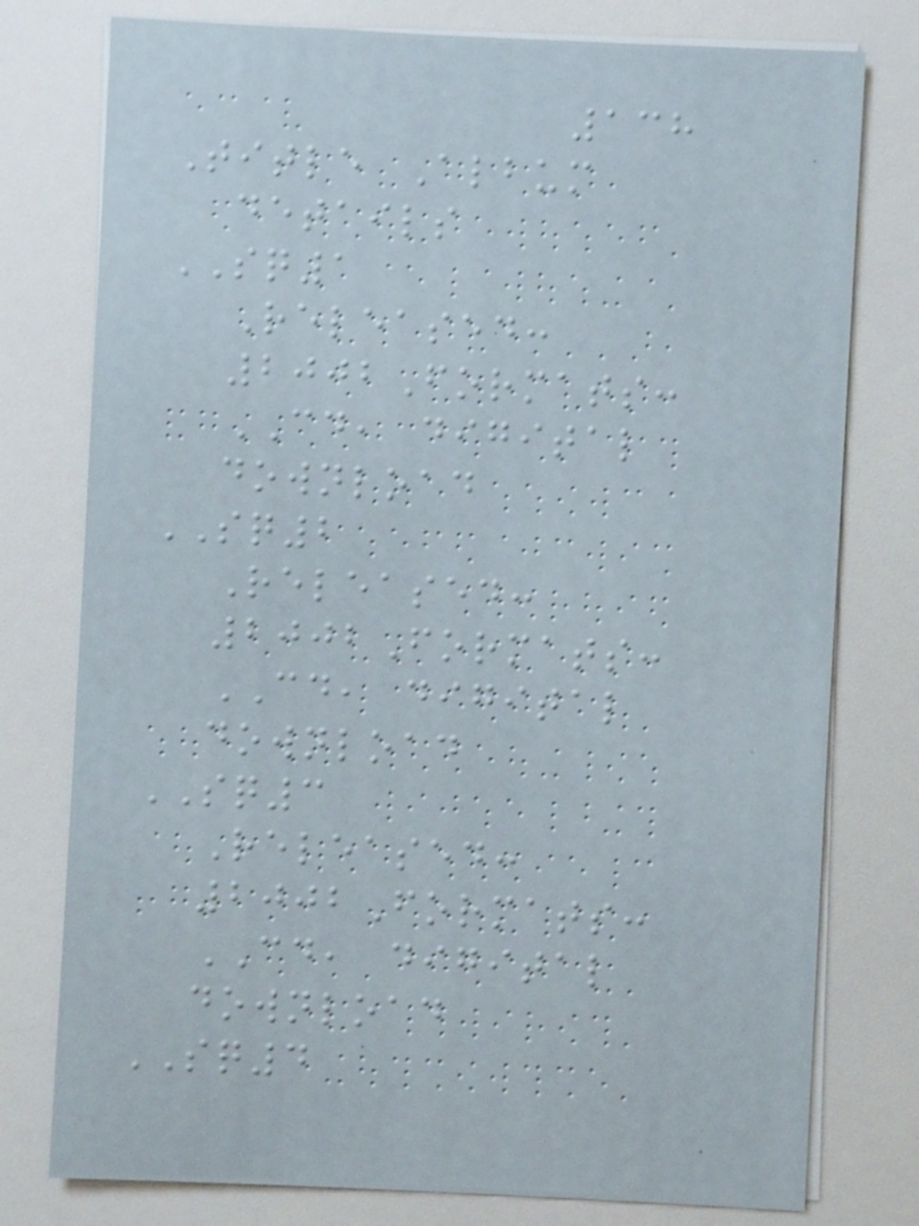138
Title Album
details
SQ1
Released:
2002Formats:
CD, digital
download
SQ2
Released:
2002Formats:
CD, digital
download
SQ3
Released:
2002Formats:
CD, digital
download
SQ4
